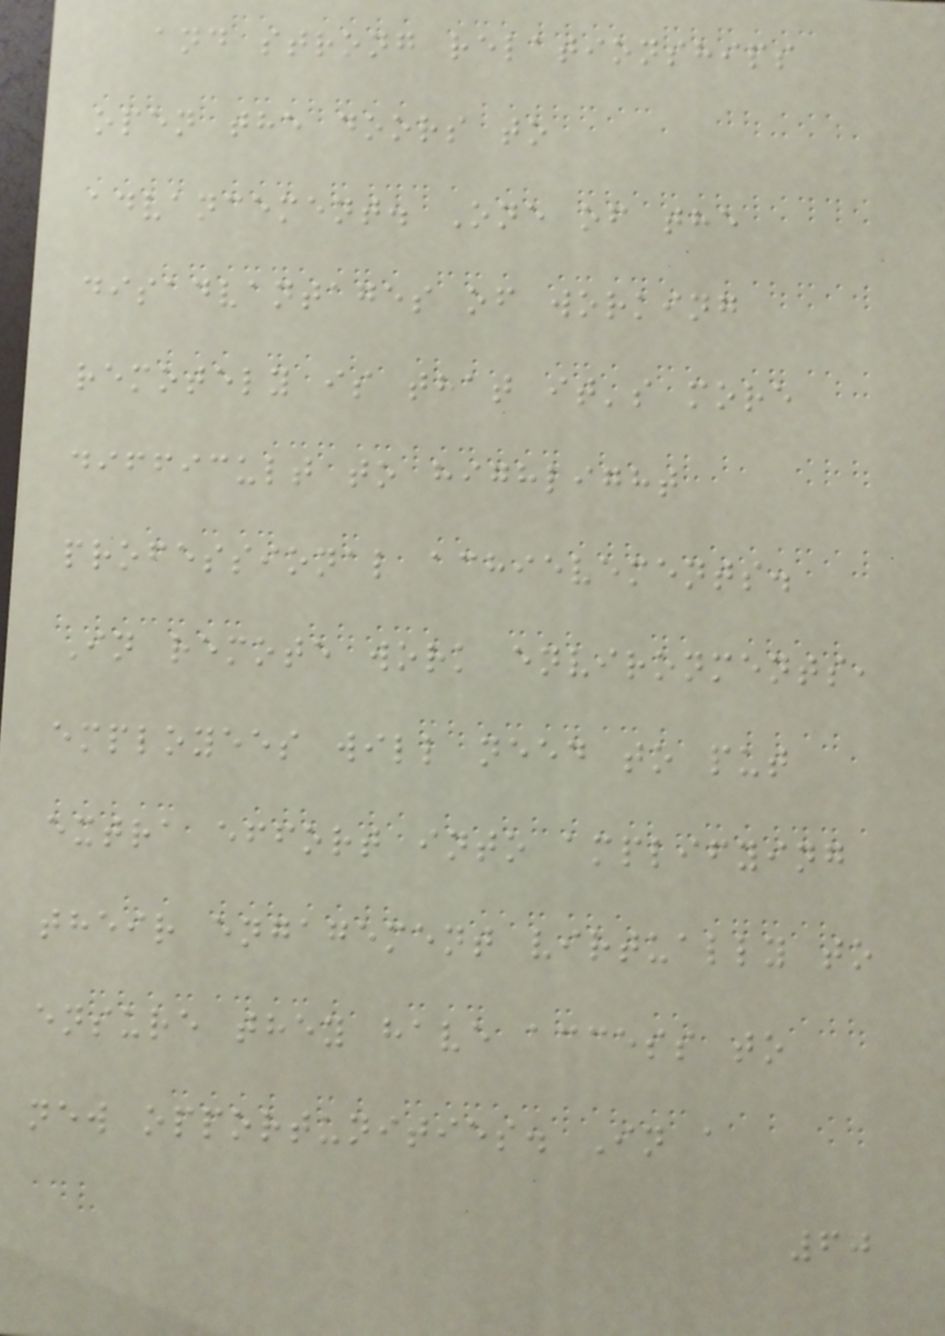and strong relationships
open the doors to
advancement. One of the
disadvantages of working
remotely is that it's more
difficult to highlight
professional achievements.
In remote work environments,
employees will need to put
extra effort into amplifying
their engagement virtually to
ensure they have access to
new opportunities. In a
60
